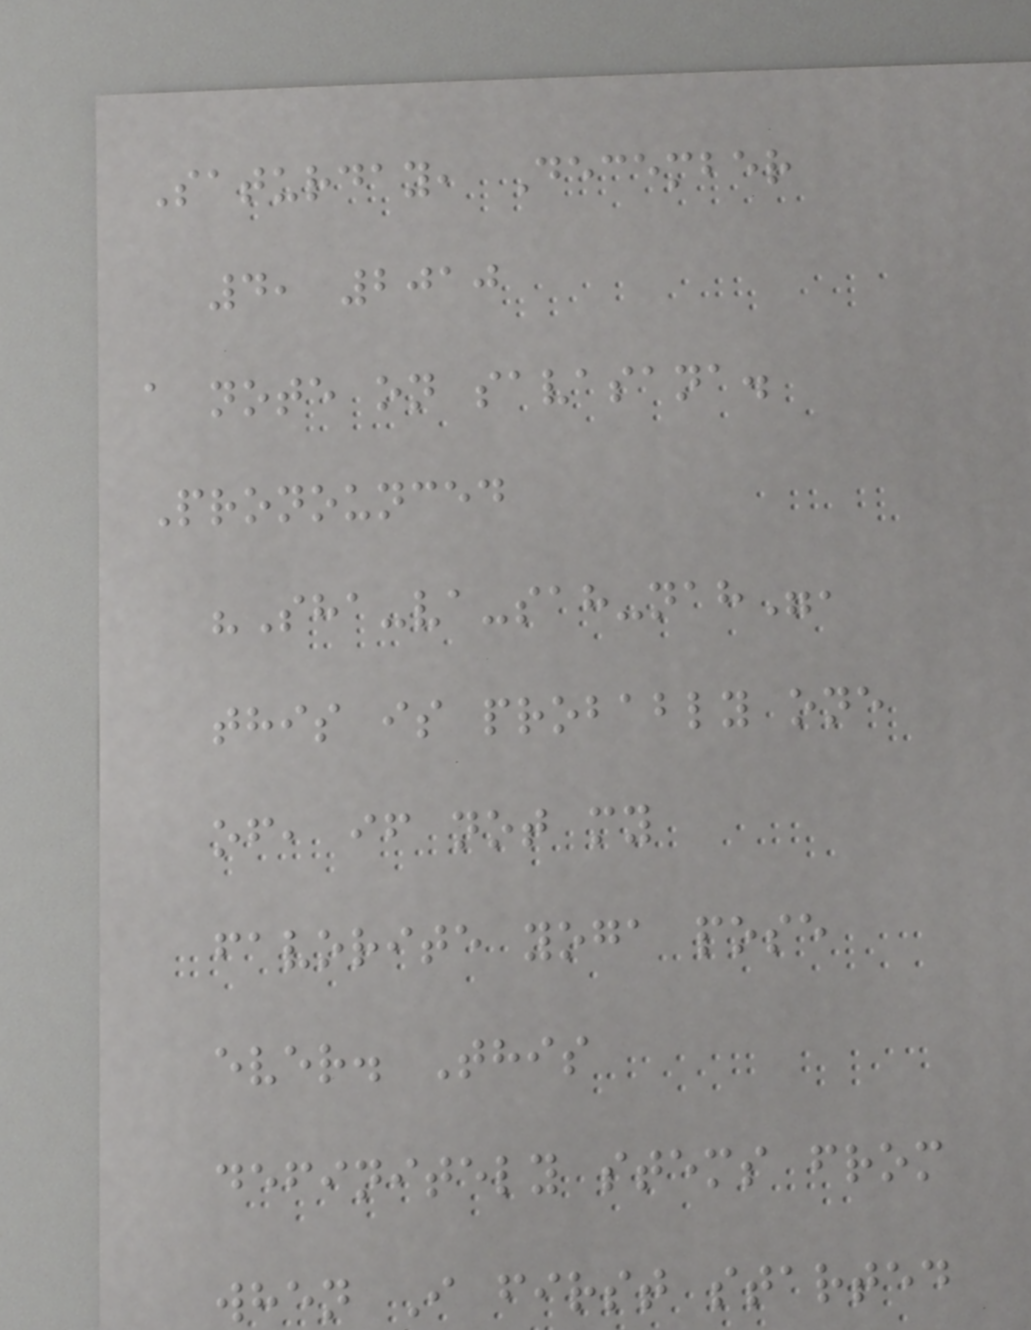Saturday, December
4, 2010
a note on savasana.
Pronounced
"Sha-va-sah-nah",
this is probably one
of, if not my
favorite yoga pose
ever. This
definitely stems from
when I first started
